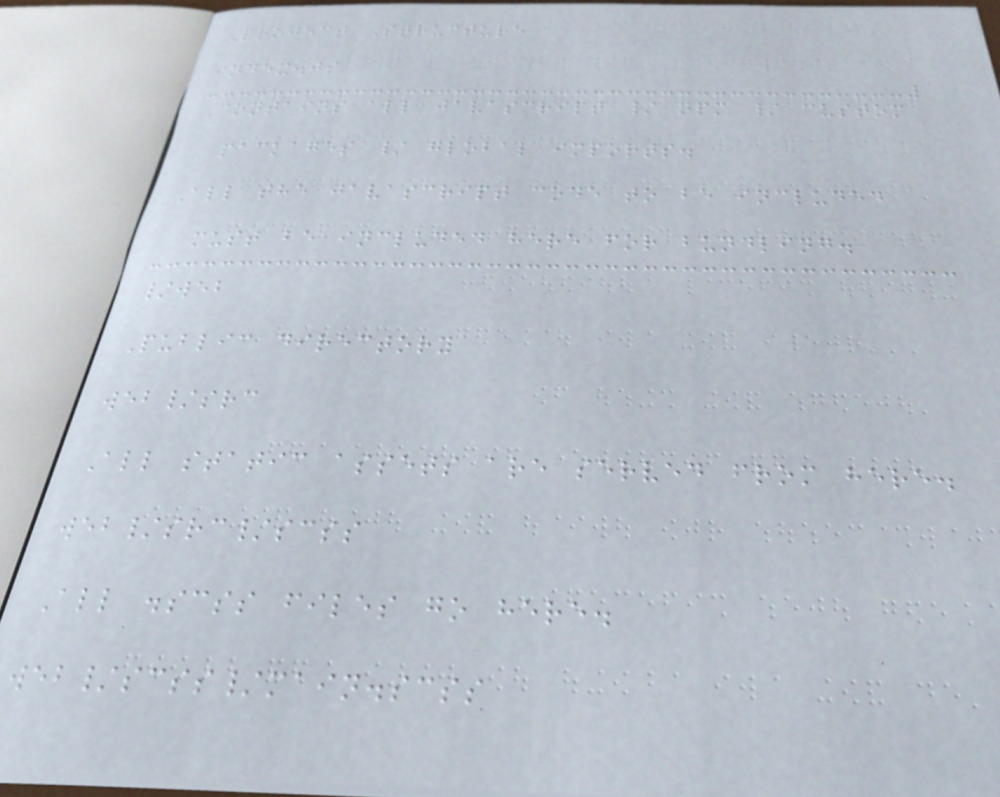Project Structure
index.js
Contains all javascript / npm / custom
packages / global imports.
All the javascript code to be included
must be included here for bundling.
/web
Public directory
web/src
All static assets are served from here.
web/src/scss
All .scss files go here.
web/scss/main.scss
